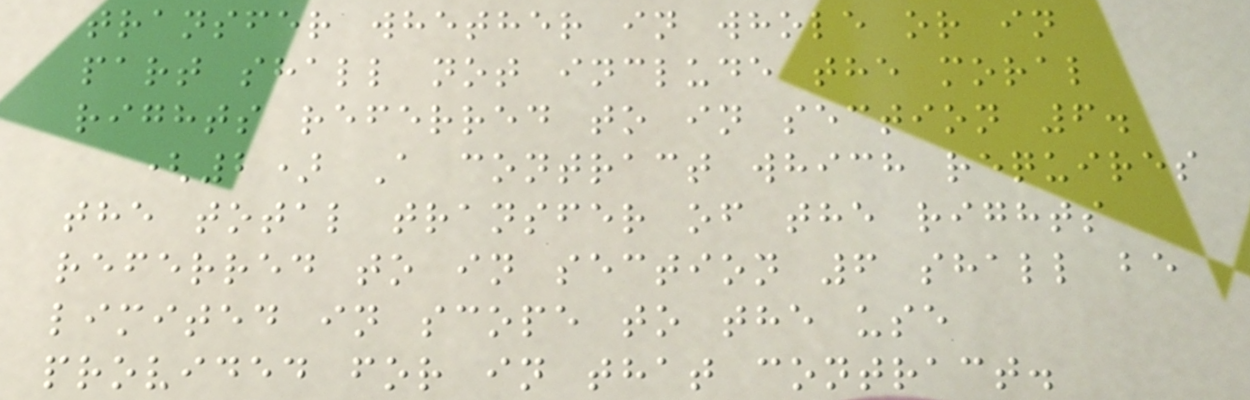transfer whether in whole or in
part shall not include the moral
rights referred to in section 6.
(2) A contract which requires
the total transfer of the rights
referred to in section 6 shall be
limited in scope to the use
provided for in that contract.
